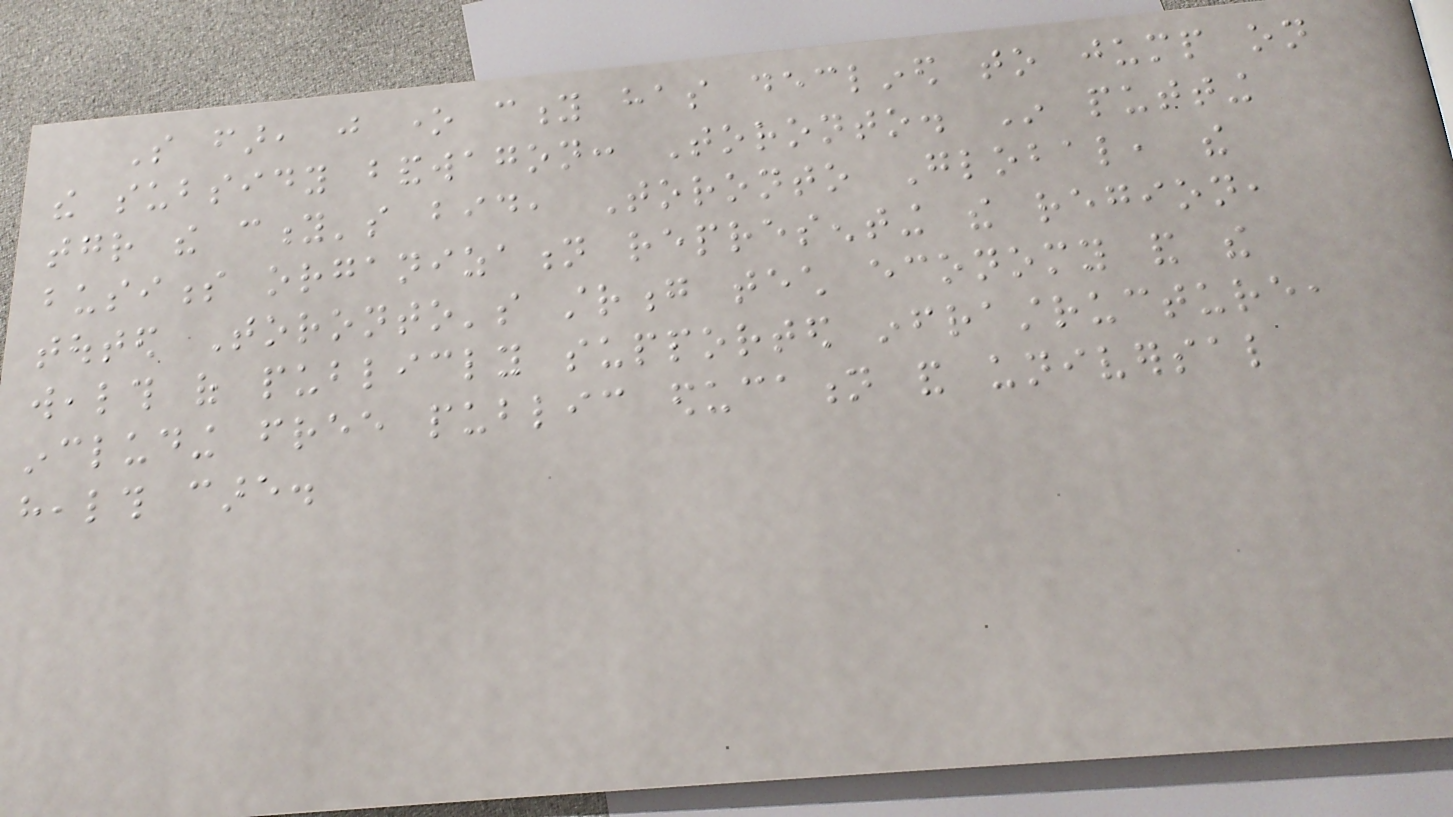So far, just one city has declined to jump on
the subsidy bandwagon: Toronto. In putting
together the city's bid, Toronto Global, the
business organization representing the region,
touted Toronto's strong tech economy and the
wealth of publicly supported infrastructure,
including free public education and universal
health care.
